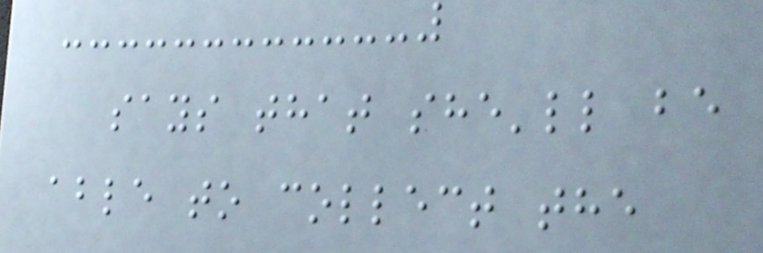says that she'll be
able to collect the
